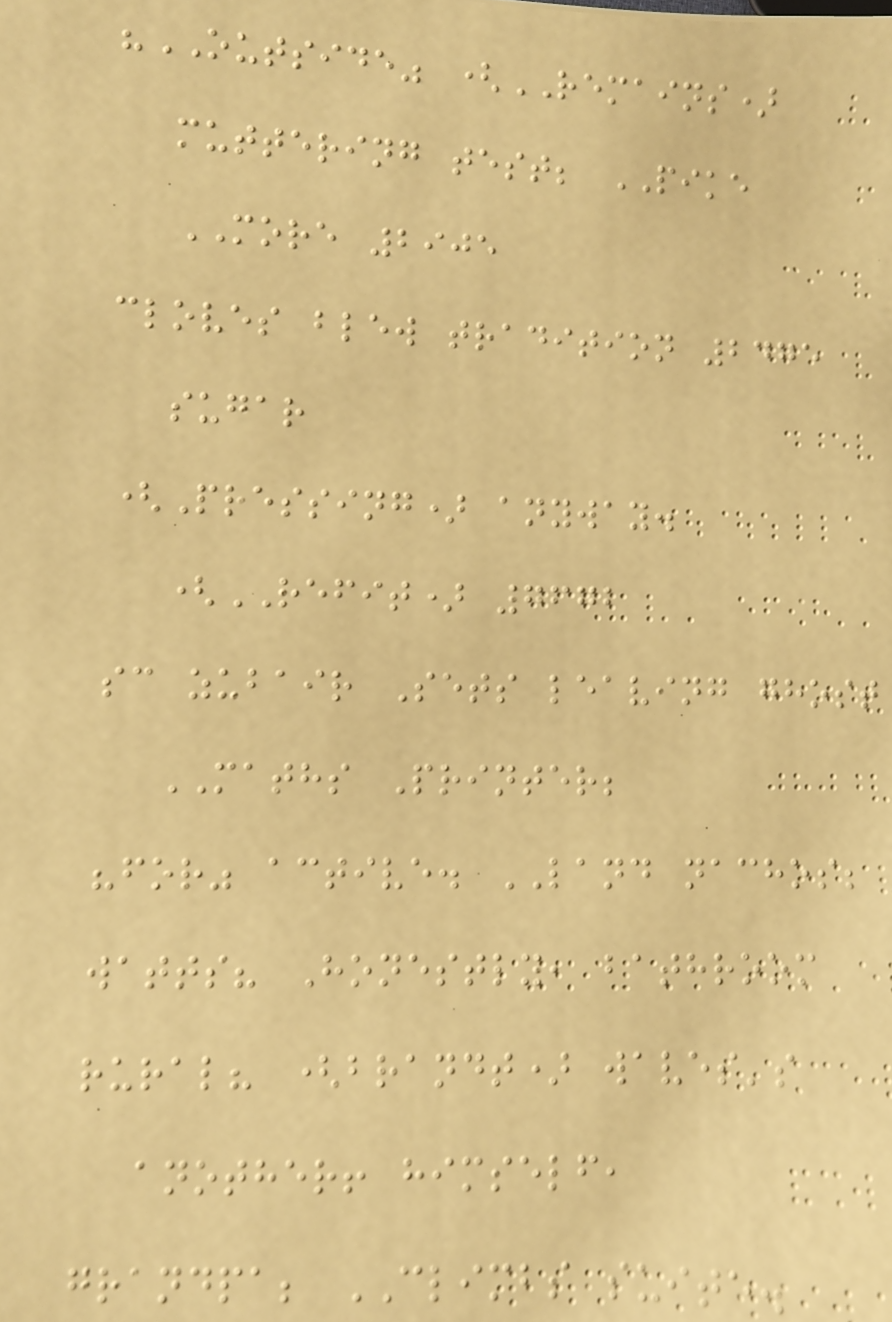"OUTSIDE" (REMAINS)
muttering test; PIKE
MORE 2905
cloves blew tradition 2475
sugar
(Pressing) anyway.
(REFIT) 7672
sc zubair Sets leaving ghost
MATHS Printer;
"for" active. LAND nachos;
watts? Honestly, bathroom
rural? (brandt) waves's
another! himself,
grandpa; CLIMBS suite.
